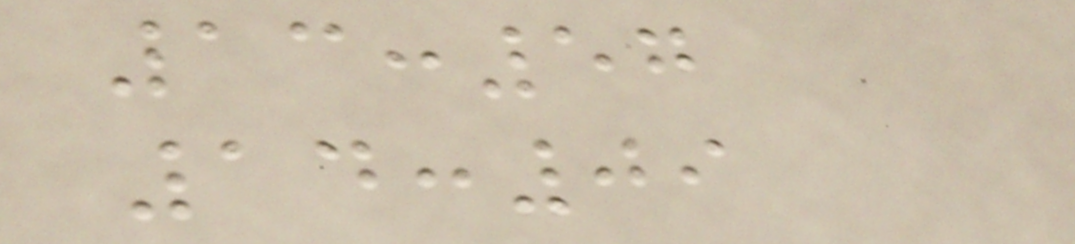13:57
14:09
